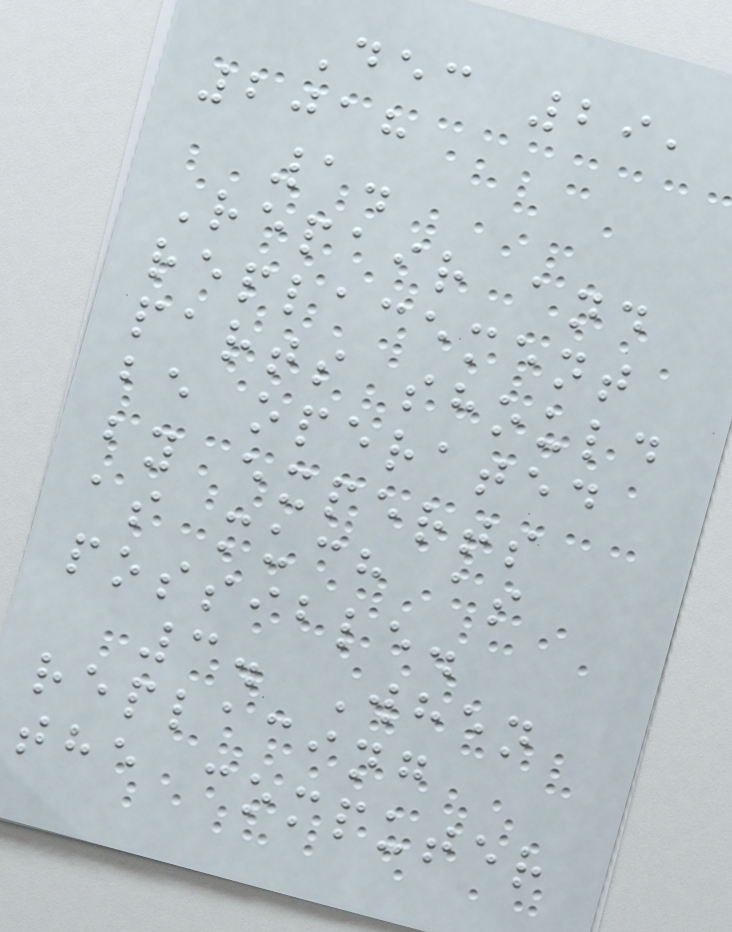Dec 29,
2018
1.
Repair and
replacement
parts should
be operated
by experts
as much as
possible.
3. When
replacing
the computer
